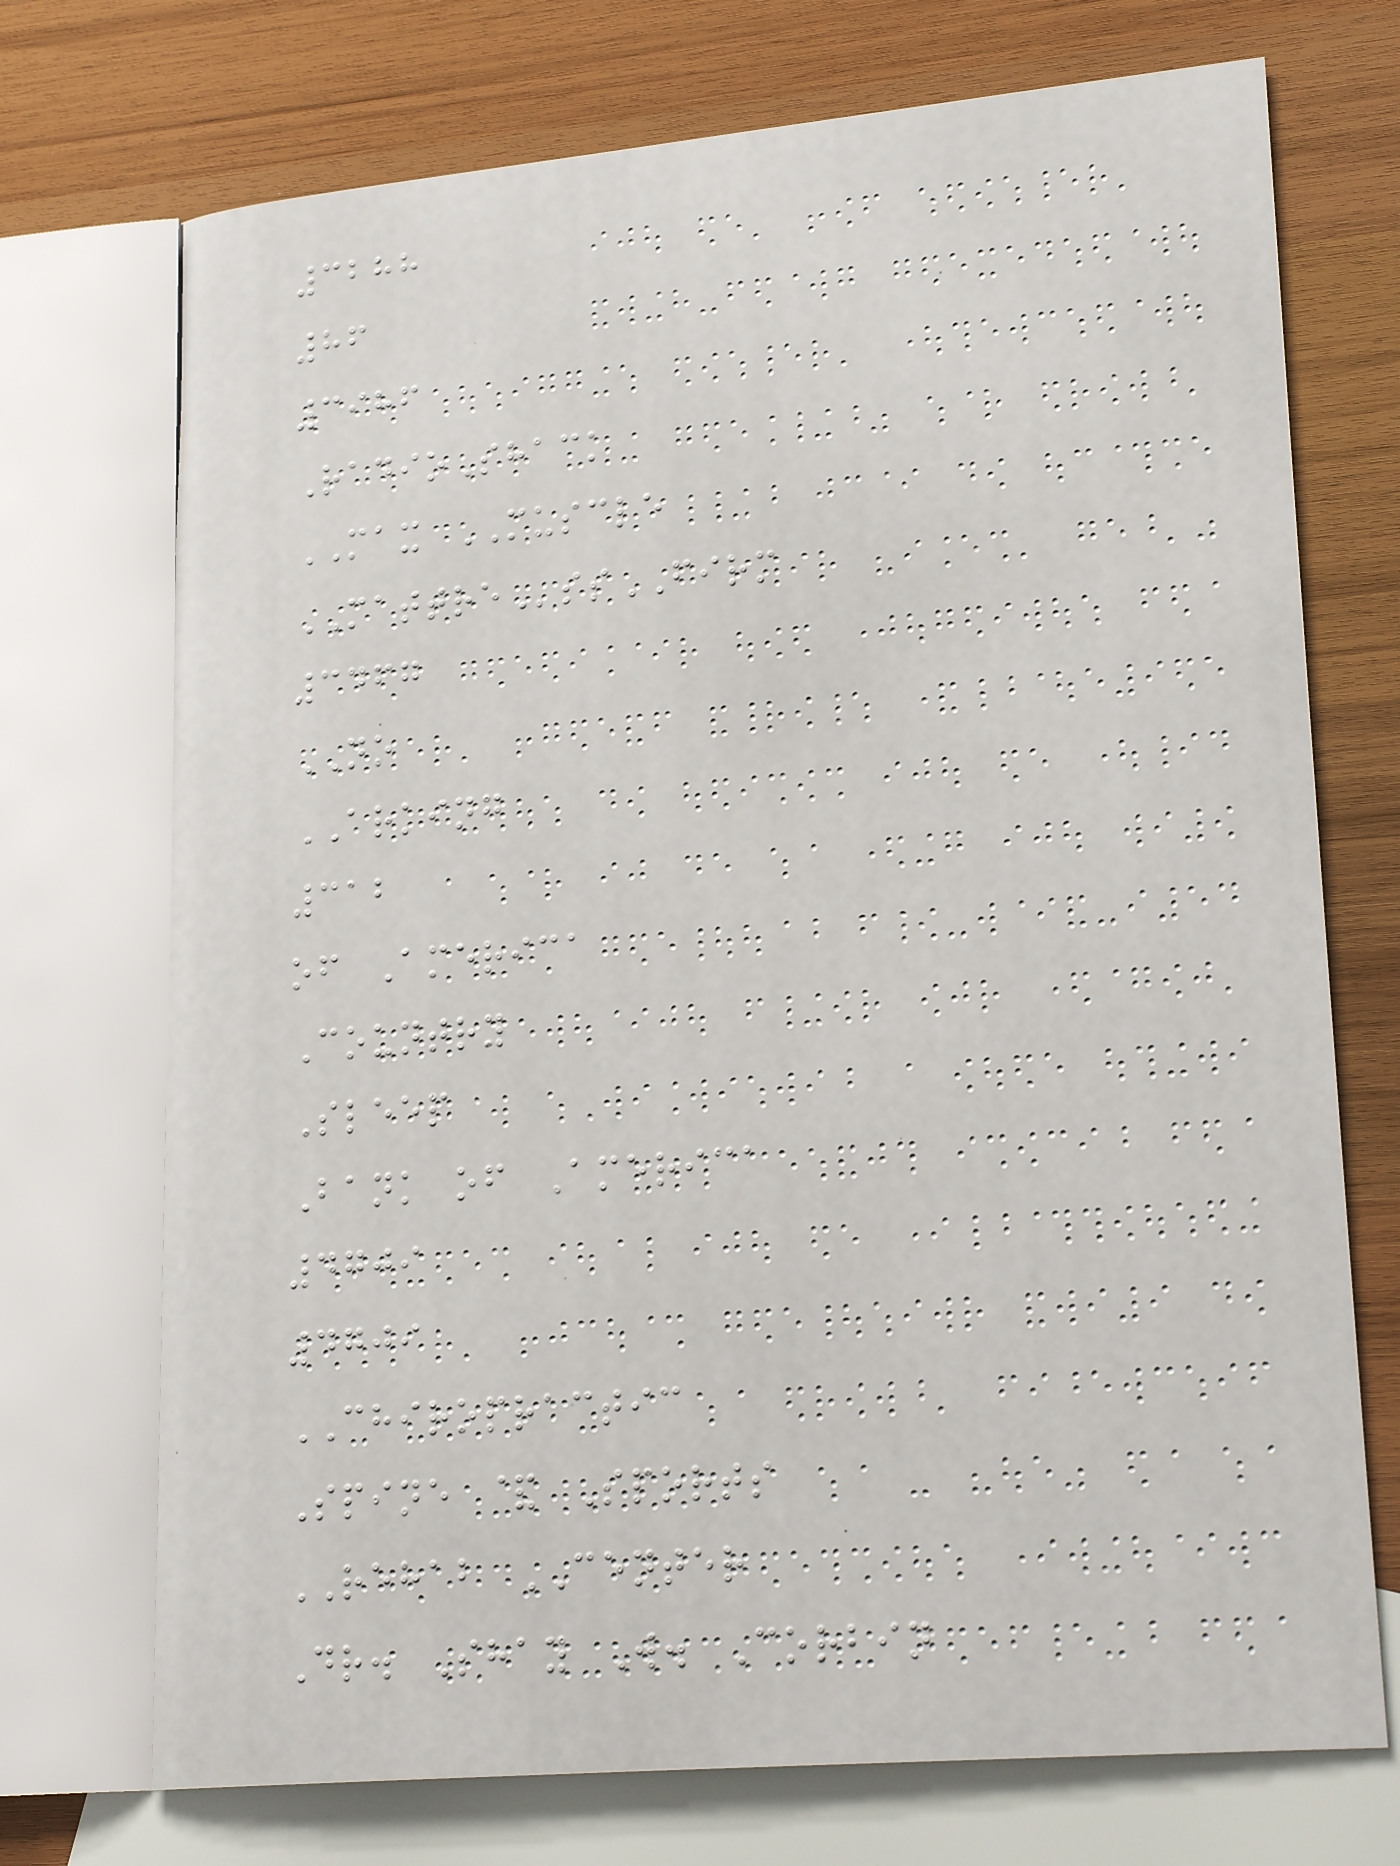3288
86
3986
RadioShack
MAX MUSCLE
MATTREssFIRM
3467
NO
ARKING
312
of America
Country
Sleep
Bank of America
4709
4709
CHIROPRACTIC
Spine & Sports
REHAB CENTER
Dr. Shay W. Corbin
